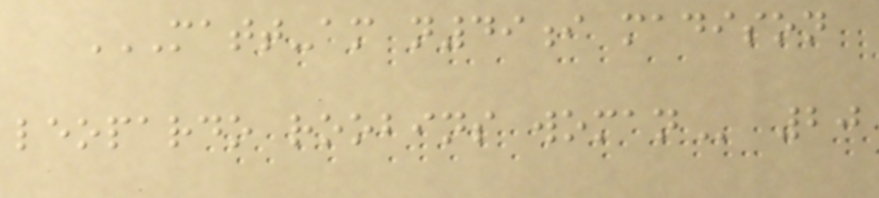MATT-AM N49I MADISON
LEOPARDO ROOBINS WOMAN 20
